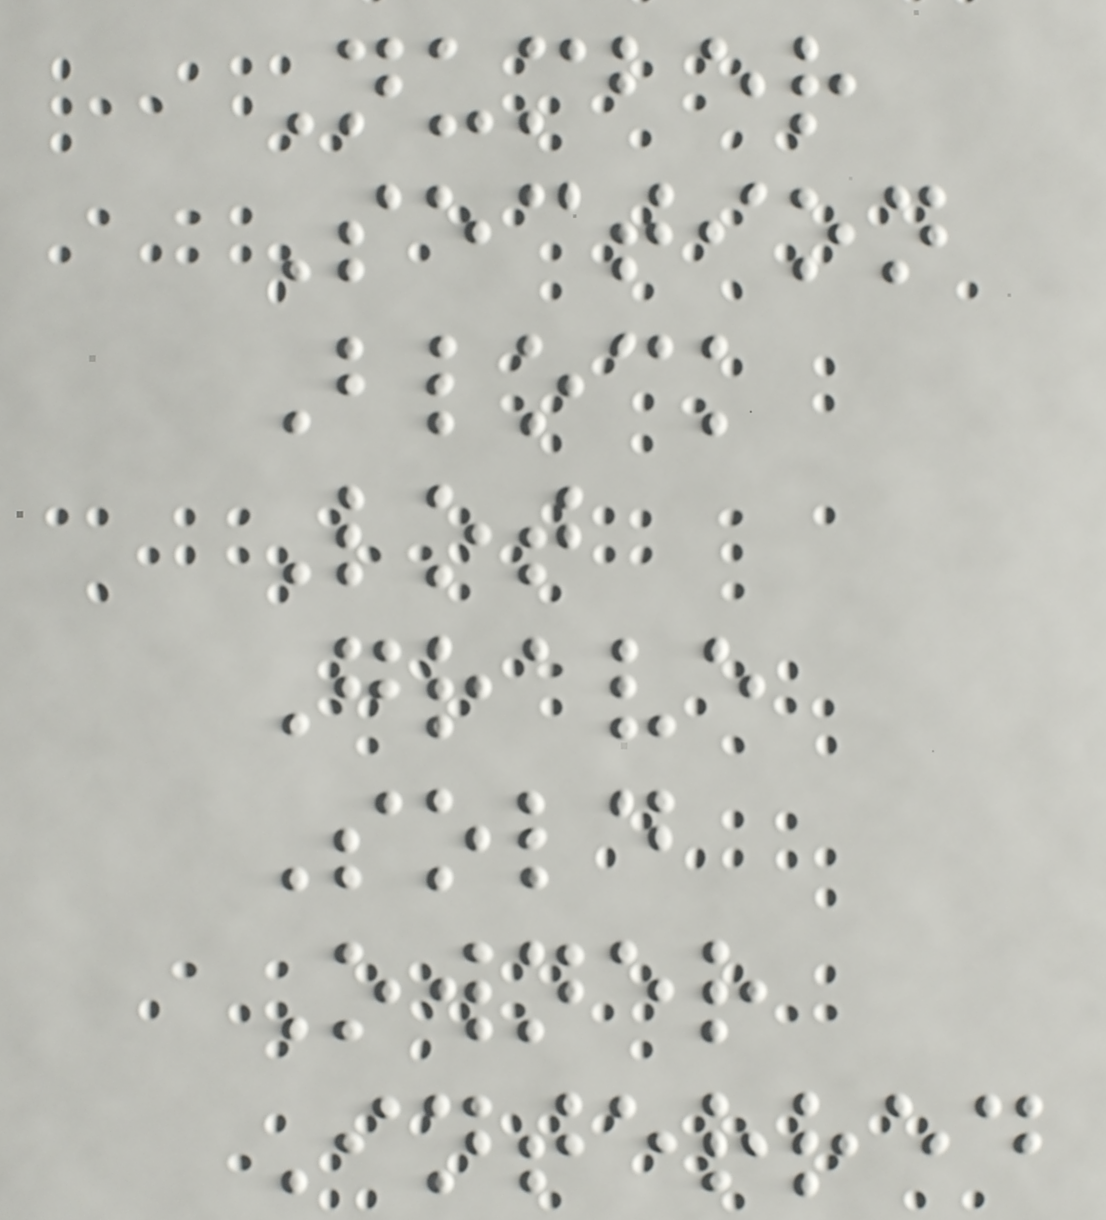Number
Section
Block
Lot
Grave
Sold
Owner
Interred
